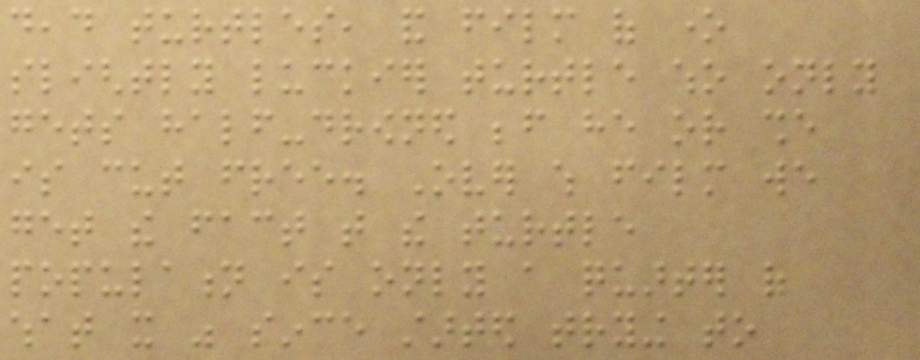dead turtles, and film of one
slightly luckier turtle who only
gets half-drowned before he or she
is cut free. Over which film we
get the fact that the turtle
population is only a quarter of
what it was since started trying to
